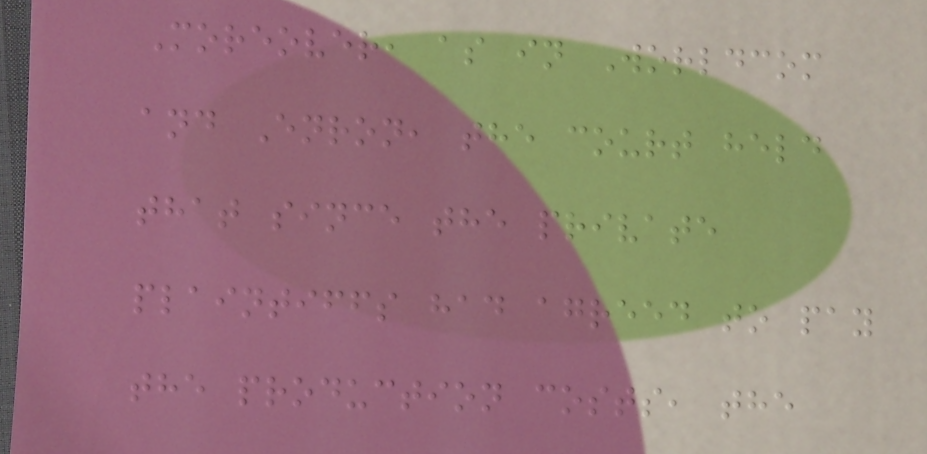Moreover, as in Worldcom
and Enron, the court held
that since the private
plaintiffs had agreed to pay
the production costs, the
